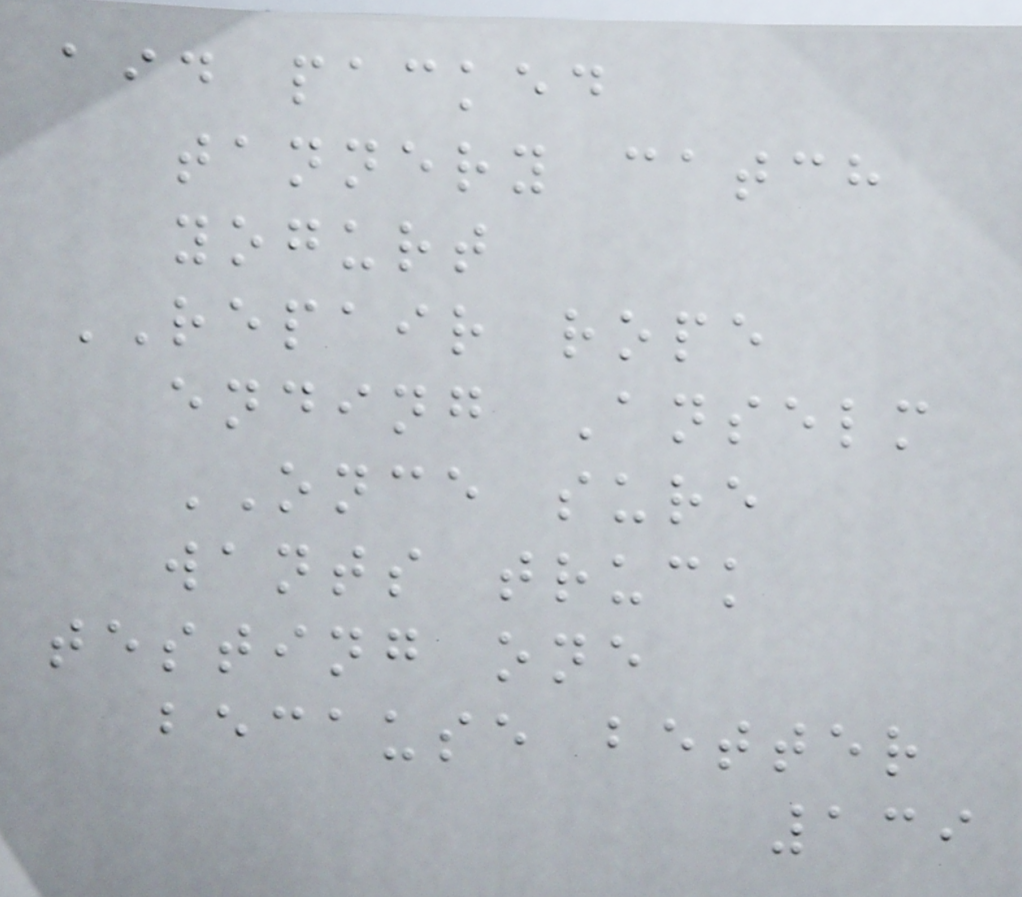aid packed
tannery catch
yogurt
REPAIR rope
ending Anselm
ONCE sure
wants truck
testing one
because better
139
